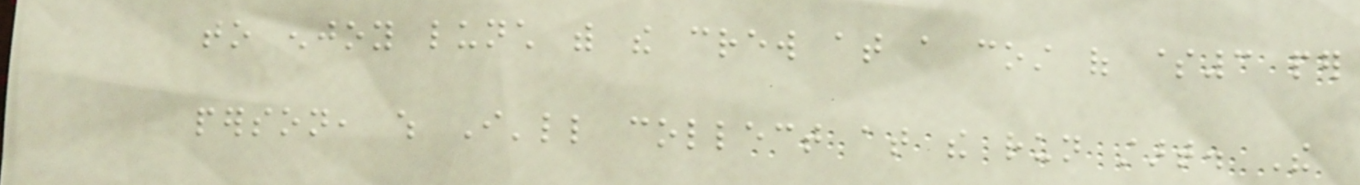to enjoy lunch with the crew at a cost of $3 per
person, which I'll collect at the run start. The
